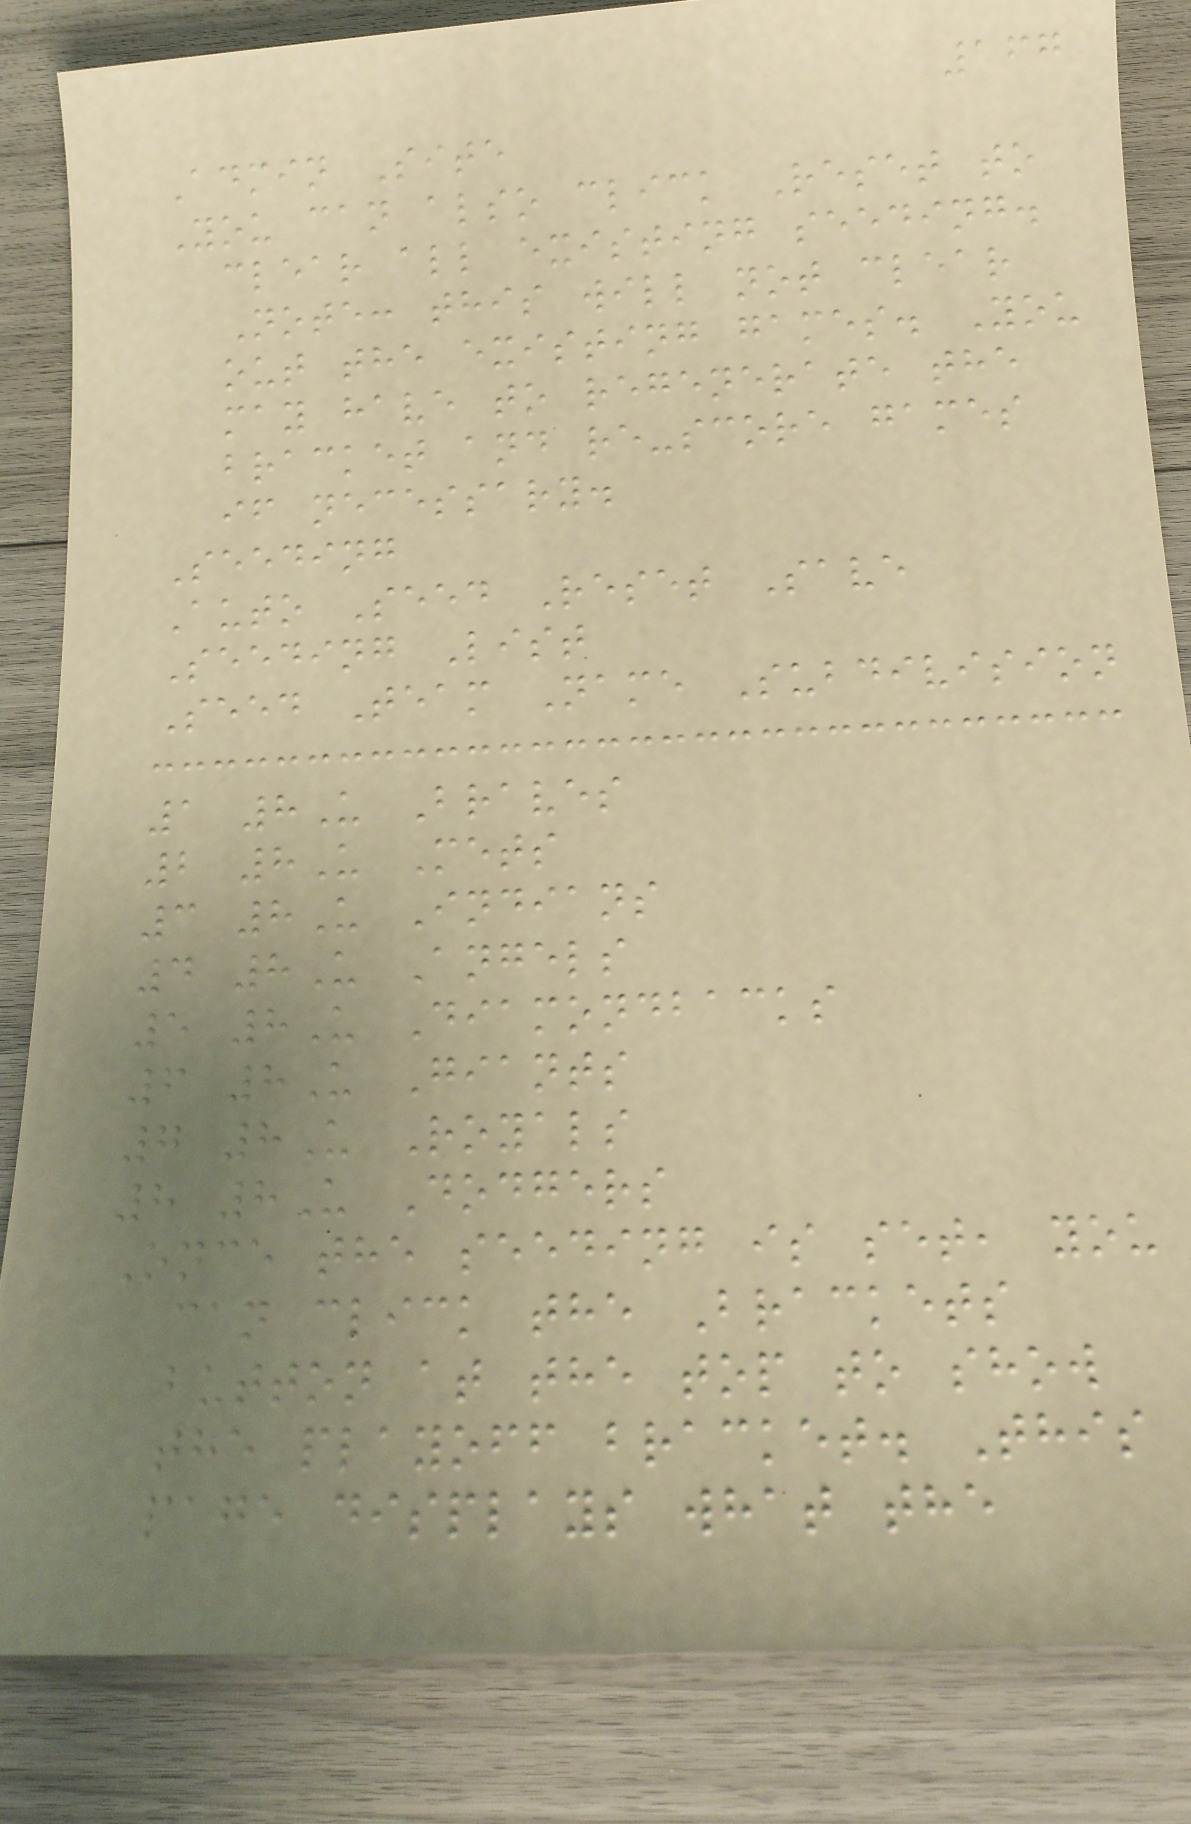167
Admin Site
You can also click Reset to
clear all existing seeding.
Note: this will not clear
out the existing games. You
may have to regenerate the
bracket and re-score games
if necessary.
Seeding
Auto Seed Reset Save
Seeding List
Seed Team Name Subdivision
1 8U Braves
2 8U Mets
3 8U Indians
4 8U Angels
5 8U Diamondbacks
6 8U Giants
7 8U Royals
8 8U Dodgers
Once the seeding is set, you
can click the Brackets
button at the top to show
the playoff bracket. This
page displays what the
